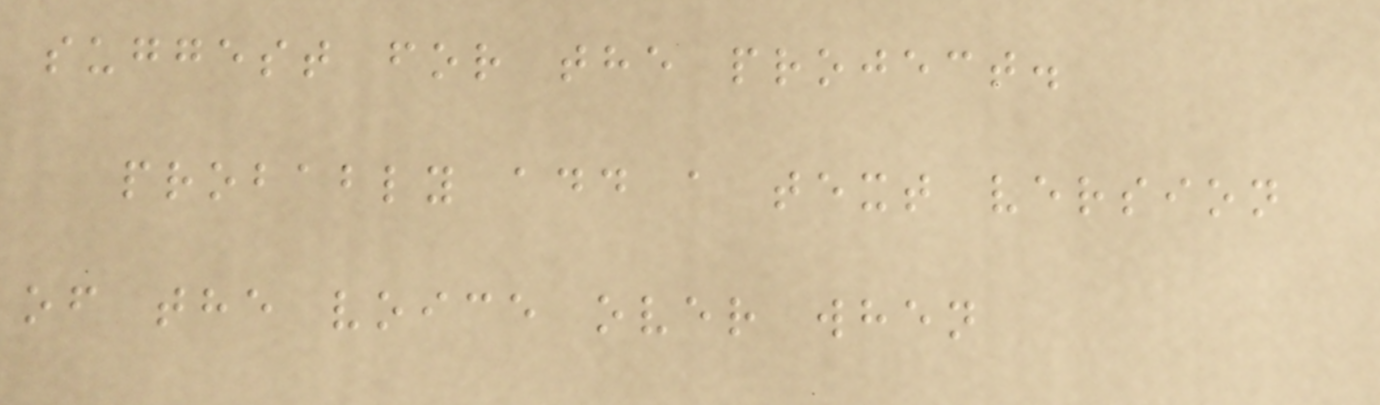suggest for the project.
probably add a text version
of the voice over when
